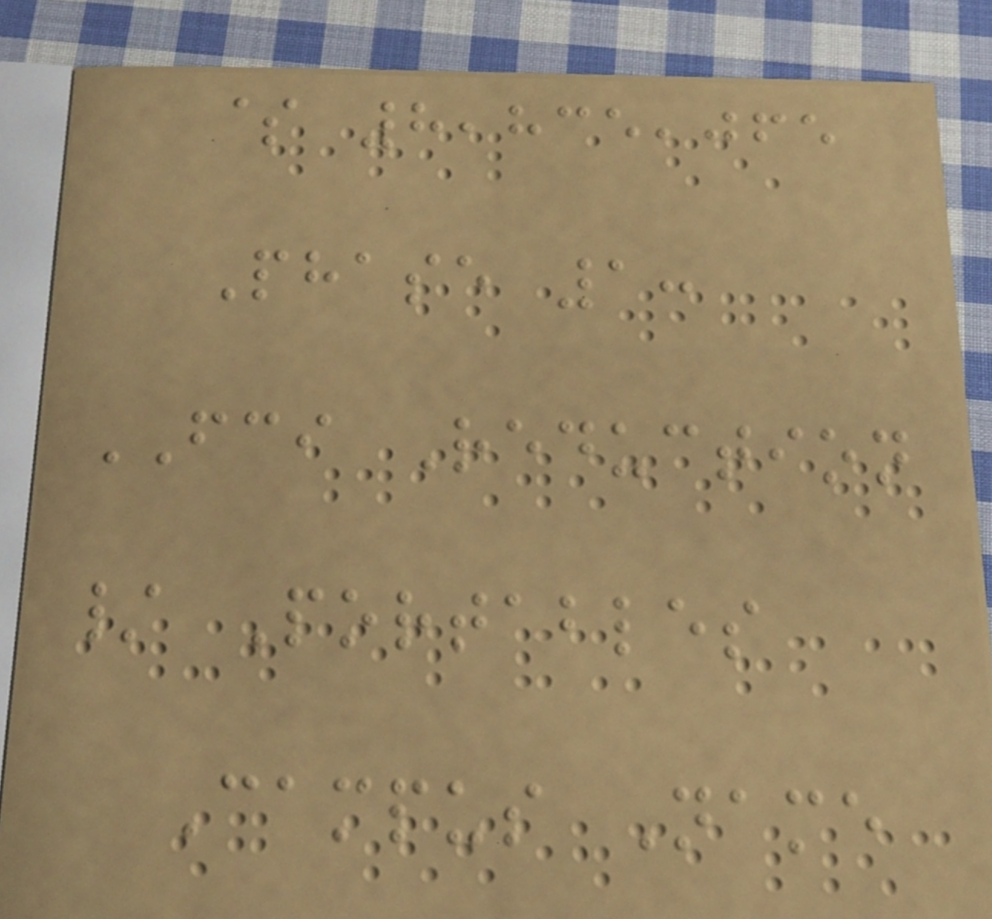$ 8,835,065
Phase 1:
FCI Reduction
/ Portables
Campus Name
